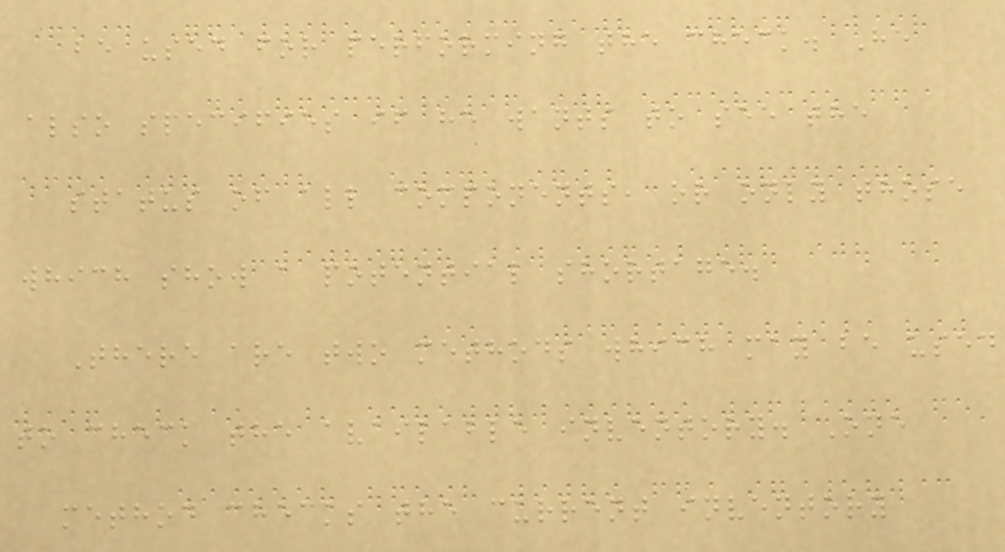be used for performing the check. He
also specifies if he wants to see the
status of all components, or only those
which show a potential shortage.
There are two methods which may be used
to check the available inventory. One
method checks the current inventory
